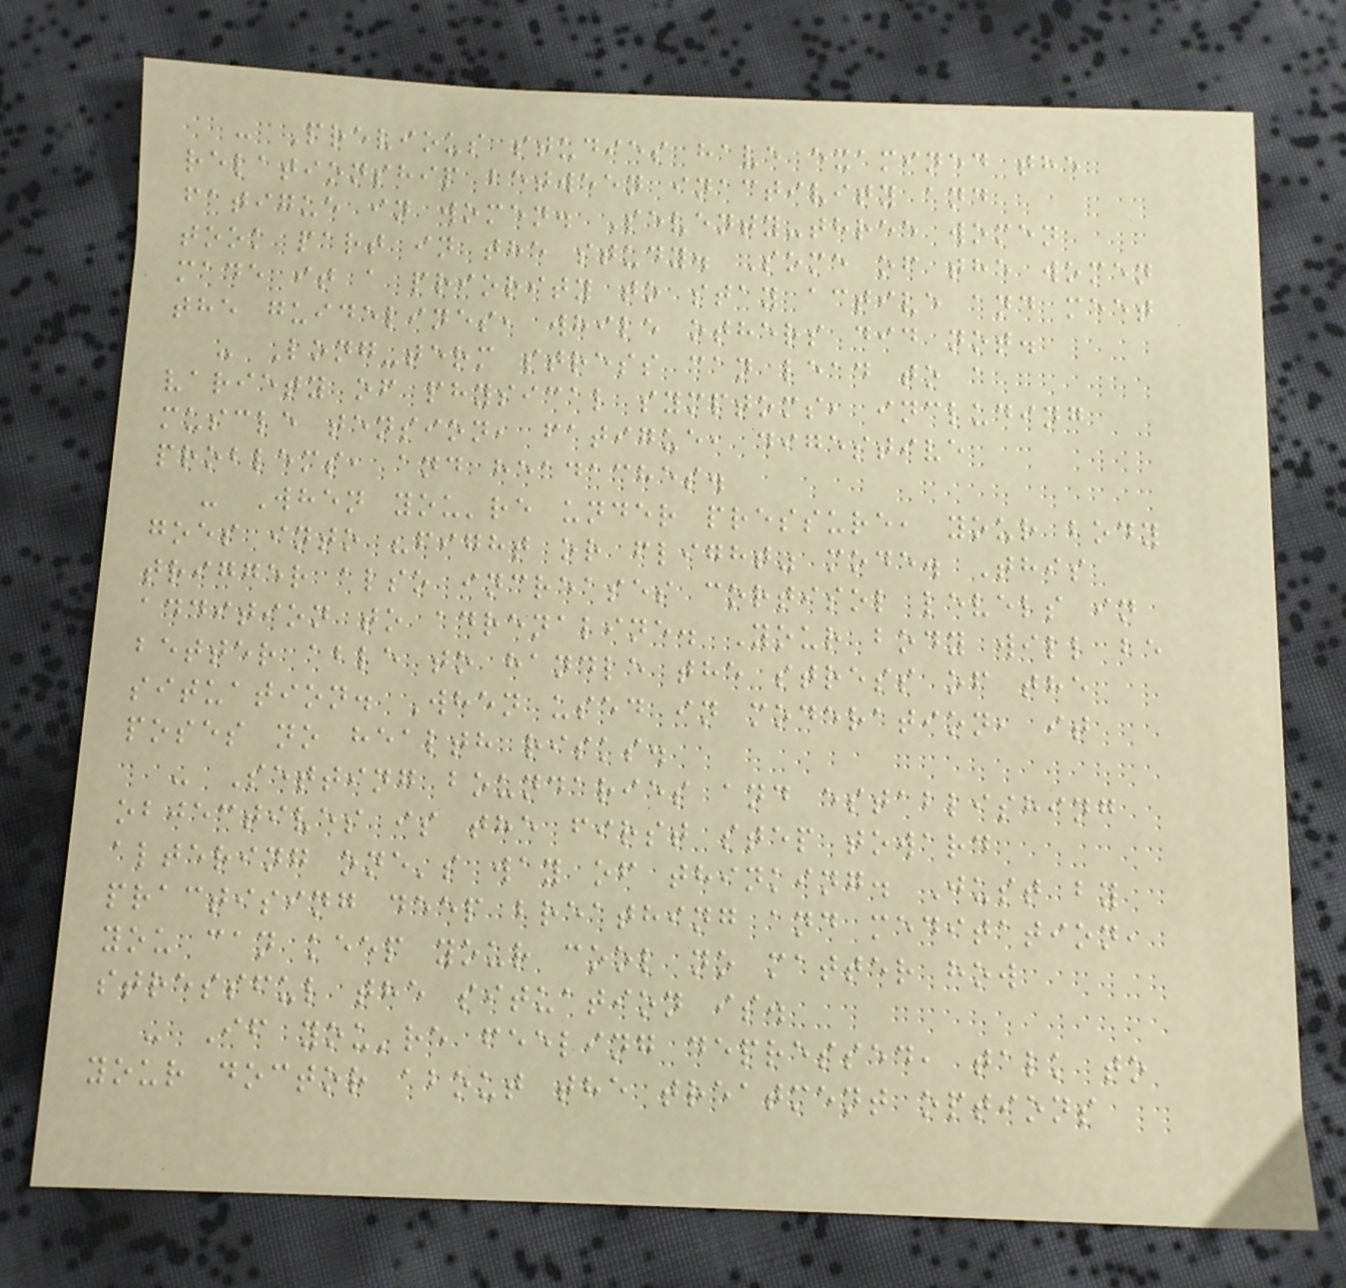- Previous studies have examined the
relationship between inactivity and
fatigue in women. Seventy-three women
took part in the study. Some of the women
made it a priority to stay active and meet
the guidelines, while others did not.
- Long-term stress can lead to a
variety of physical symptoms, including
muscle tension, fatigue, digestive
problems, and headaches.
- When you're under pressure, your body
goes into "fight or flight" mode. This
trigger also increases cortisol levels in
addition to adrenaline. Your body will be
better able to handle the stress of the
situation. When used in moderation, it
poses no health risks.
- Setting boundaries and establishing
objectives is the first step toward
altering one's way of thinking. Just by
practising deep breathing and meditation,
you can keep your cool no matter how
stressful the situation is.
- If you're feeling depressed, talk to
your doctor about the treatment options
